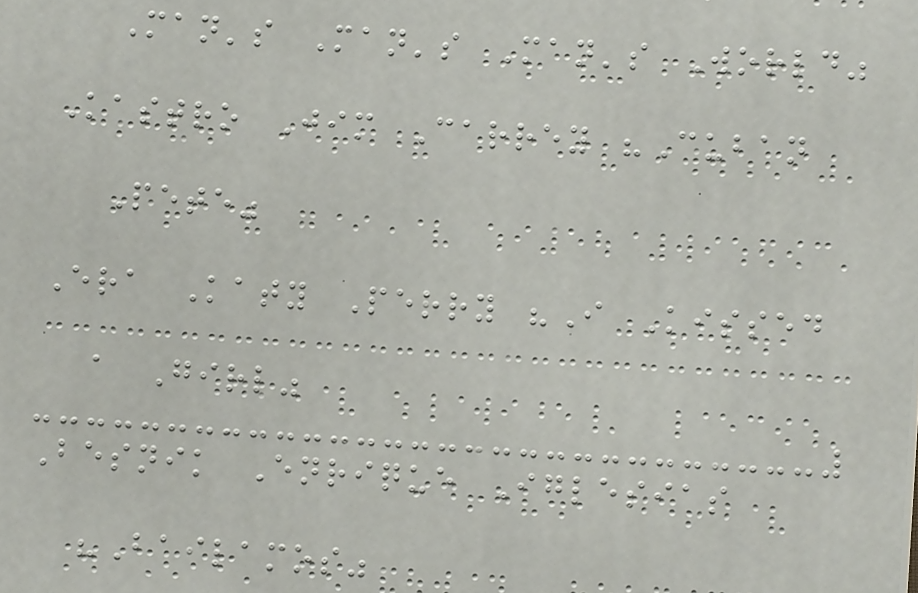Man's Man's Man's World"
Kastro Jim Carrey "Cuban
Pete"
Era Katy Perry "I Kissed
a Girl"
Besnik Enrique Iglesias
"Bailamos"
